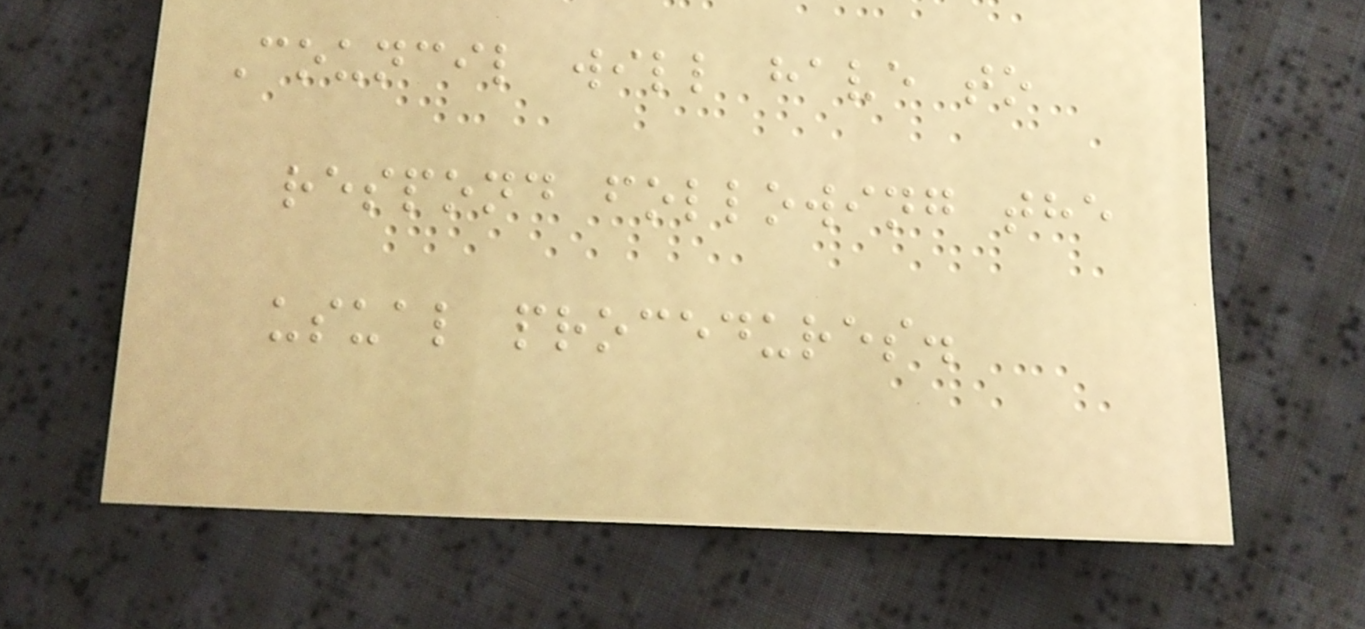Council will have to
respond following the
usual procedures.
